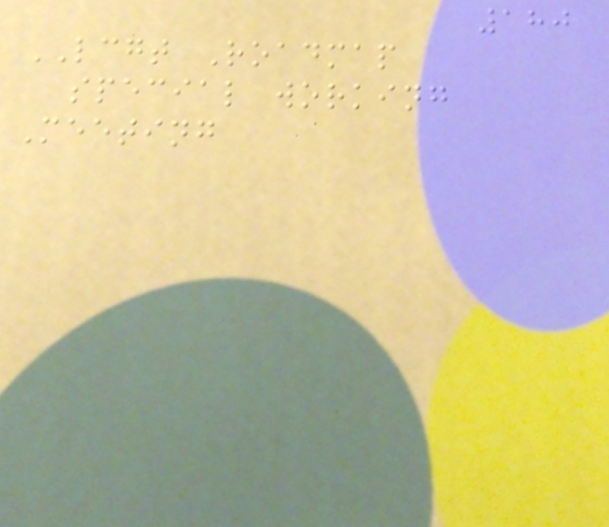180
LCGT Roadmap
special working
Meeting
